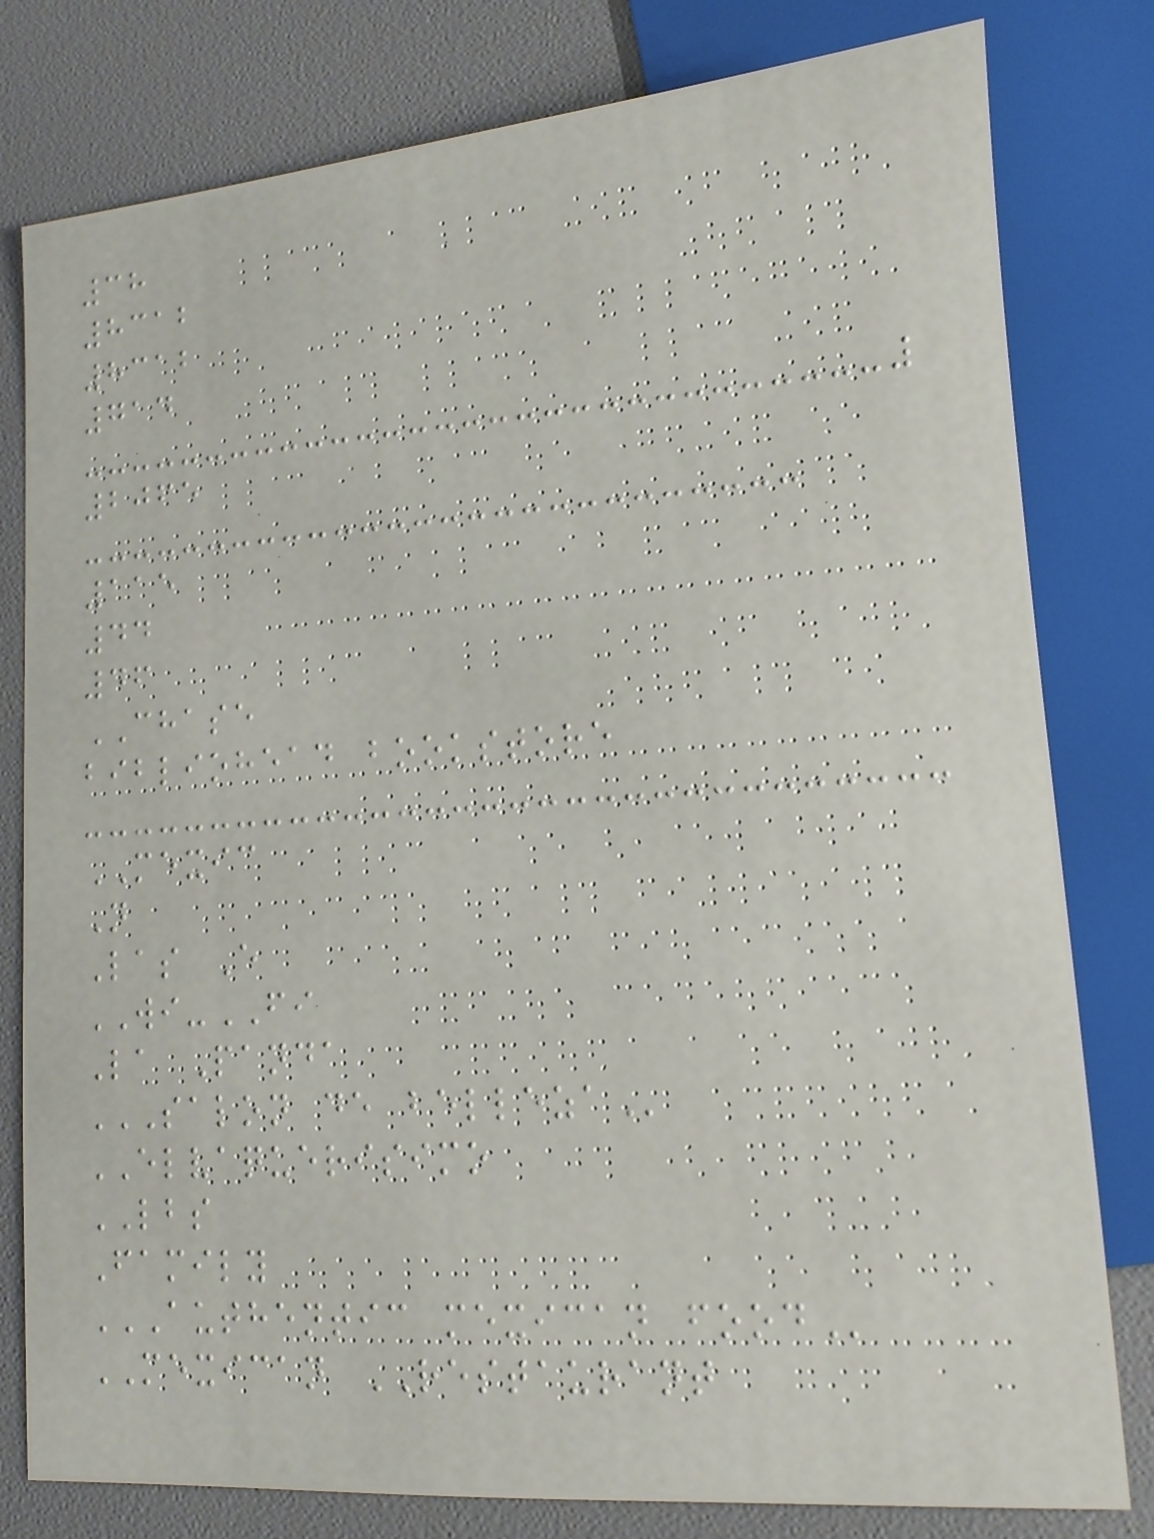38
8312
8312
714
2065
115
44
46
CHASE
bibliohead bookstore
MEXIC
N
Las E
WI-FI
La Panda
SALON DE BELLEZA
ELVAQUERISIMO
LBS
Family
AUTHENTIC MEXICAN FOOD
MEXICAN RESTAURANT
